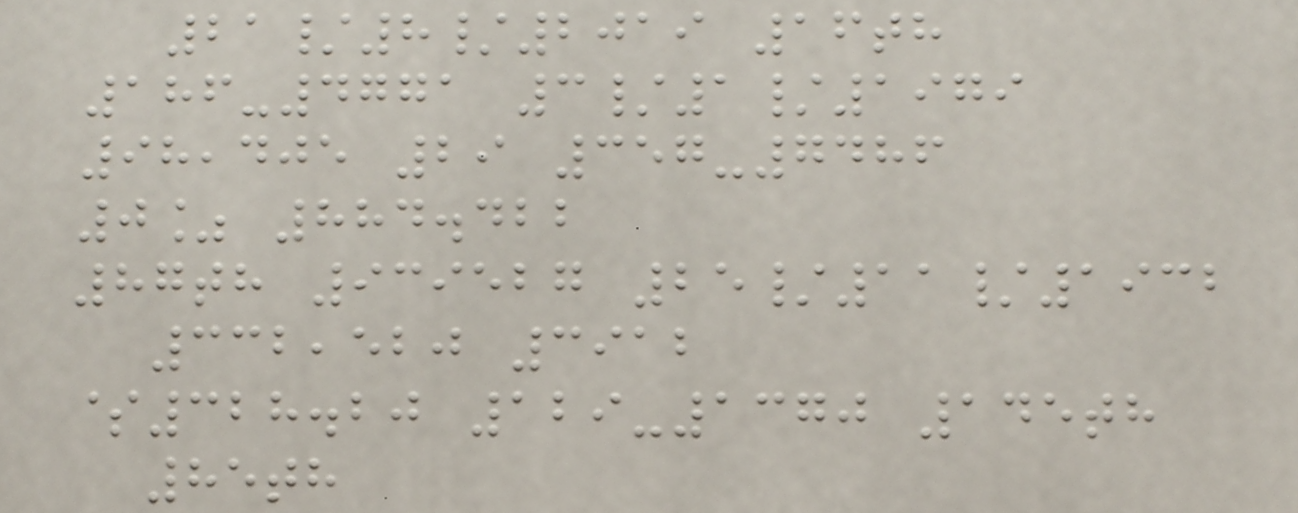21/8/2019 16th
186-4771 3/1/1979
98,405 29 357-7486
0% 884.422
87th 939527 25/11/1932
332,520 3912
$328.20 129-1370 145th
85th
